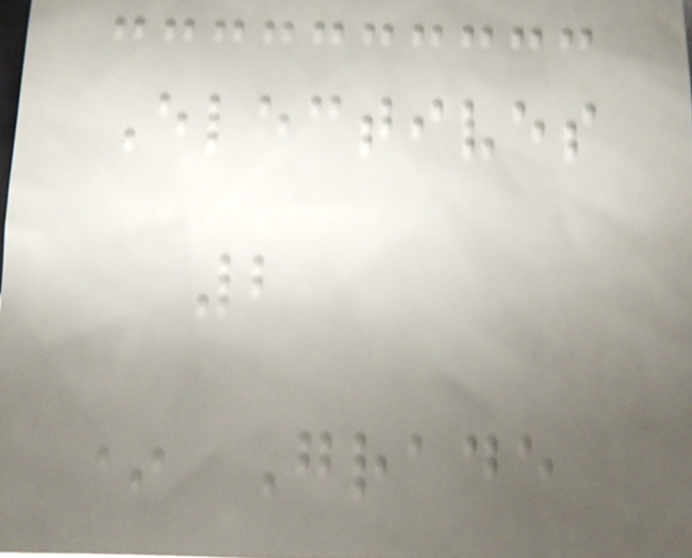Electives
2
* Grade
